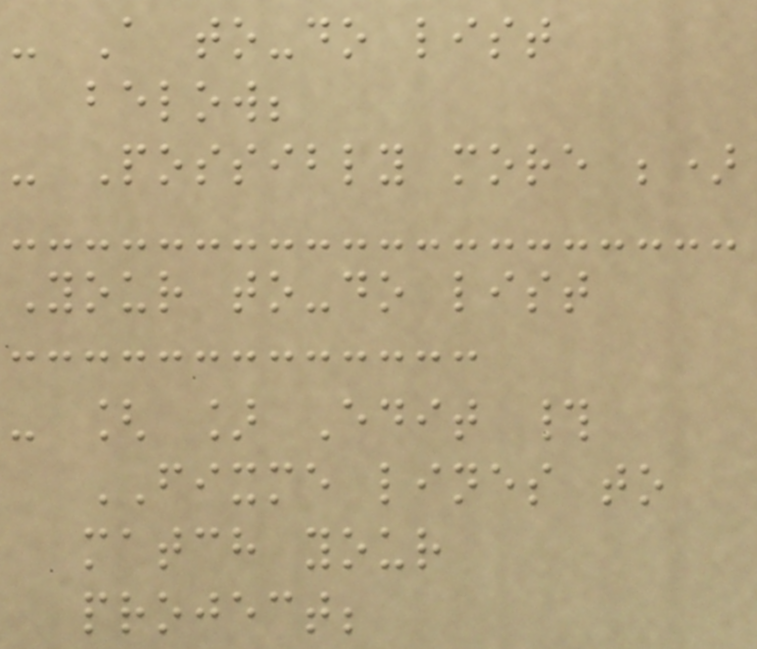- A to-do list
below;
- Possibly more ;)
Your to-do list
- [ ] Edit #
FIXME lines to
match your
project;
